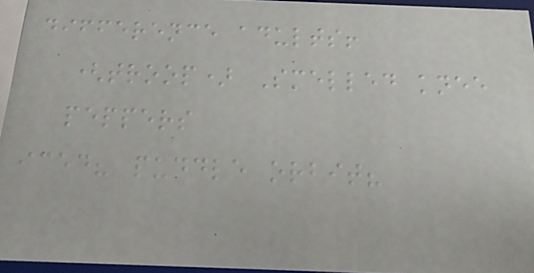difference adults!
(troop) Smelled knee
peppers
iced? puddle orbit?
